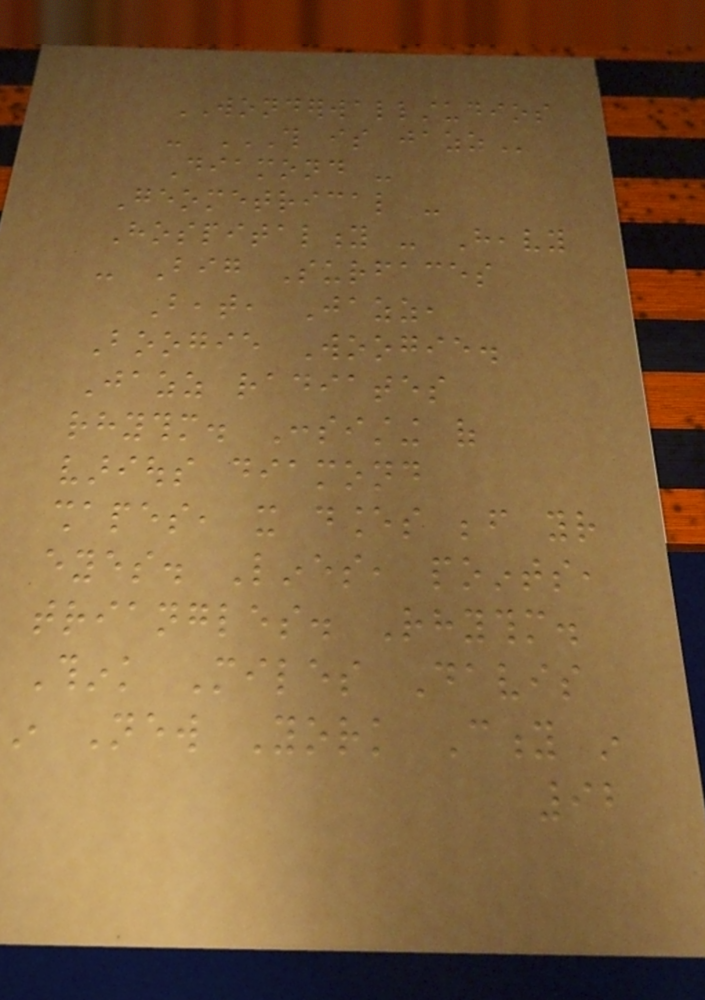WONDERWALLSTUDIOS
- THIS IS JAZZ
Diamond -
Geometrical -
Hospitality - Heavy
- Big Surfaces
Beat, Jazz,
Boogie Woogie.
Jazz radiates
rhythm. Consisting of
various diamond
shapes, it dances before your
eyes. Lines, points,
triangles. Rhythm.
Think Miles Davis
in New York City in
92
